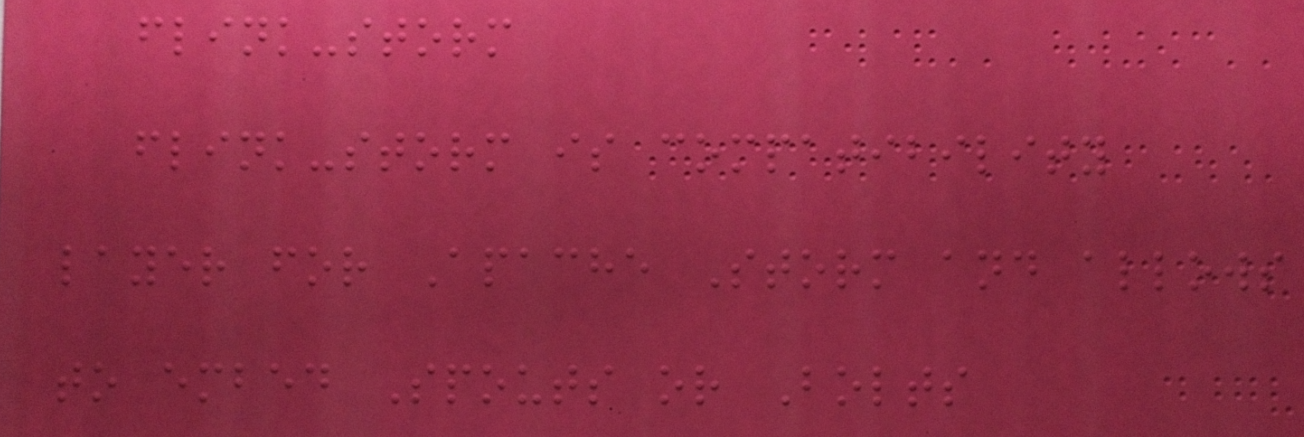flink-storm
flink-storm is compatibility
layer for Apache Storm and allows
to embed Spouts or Bolts
